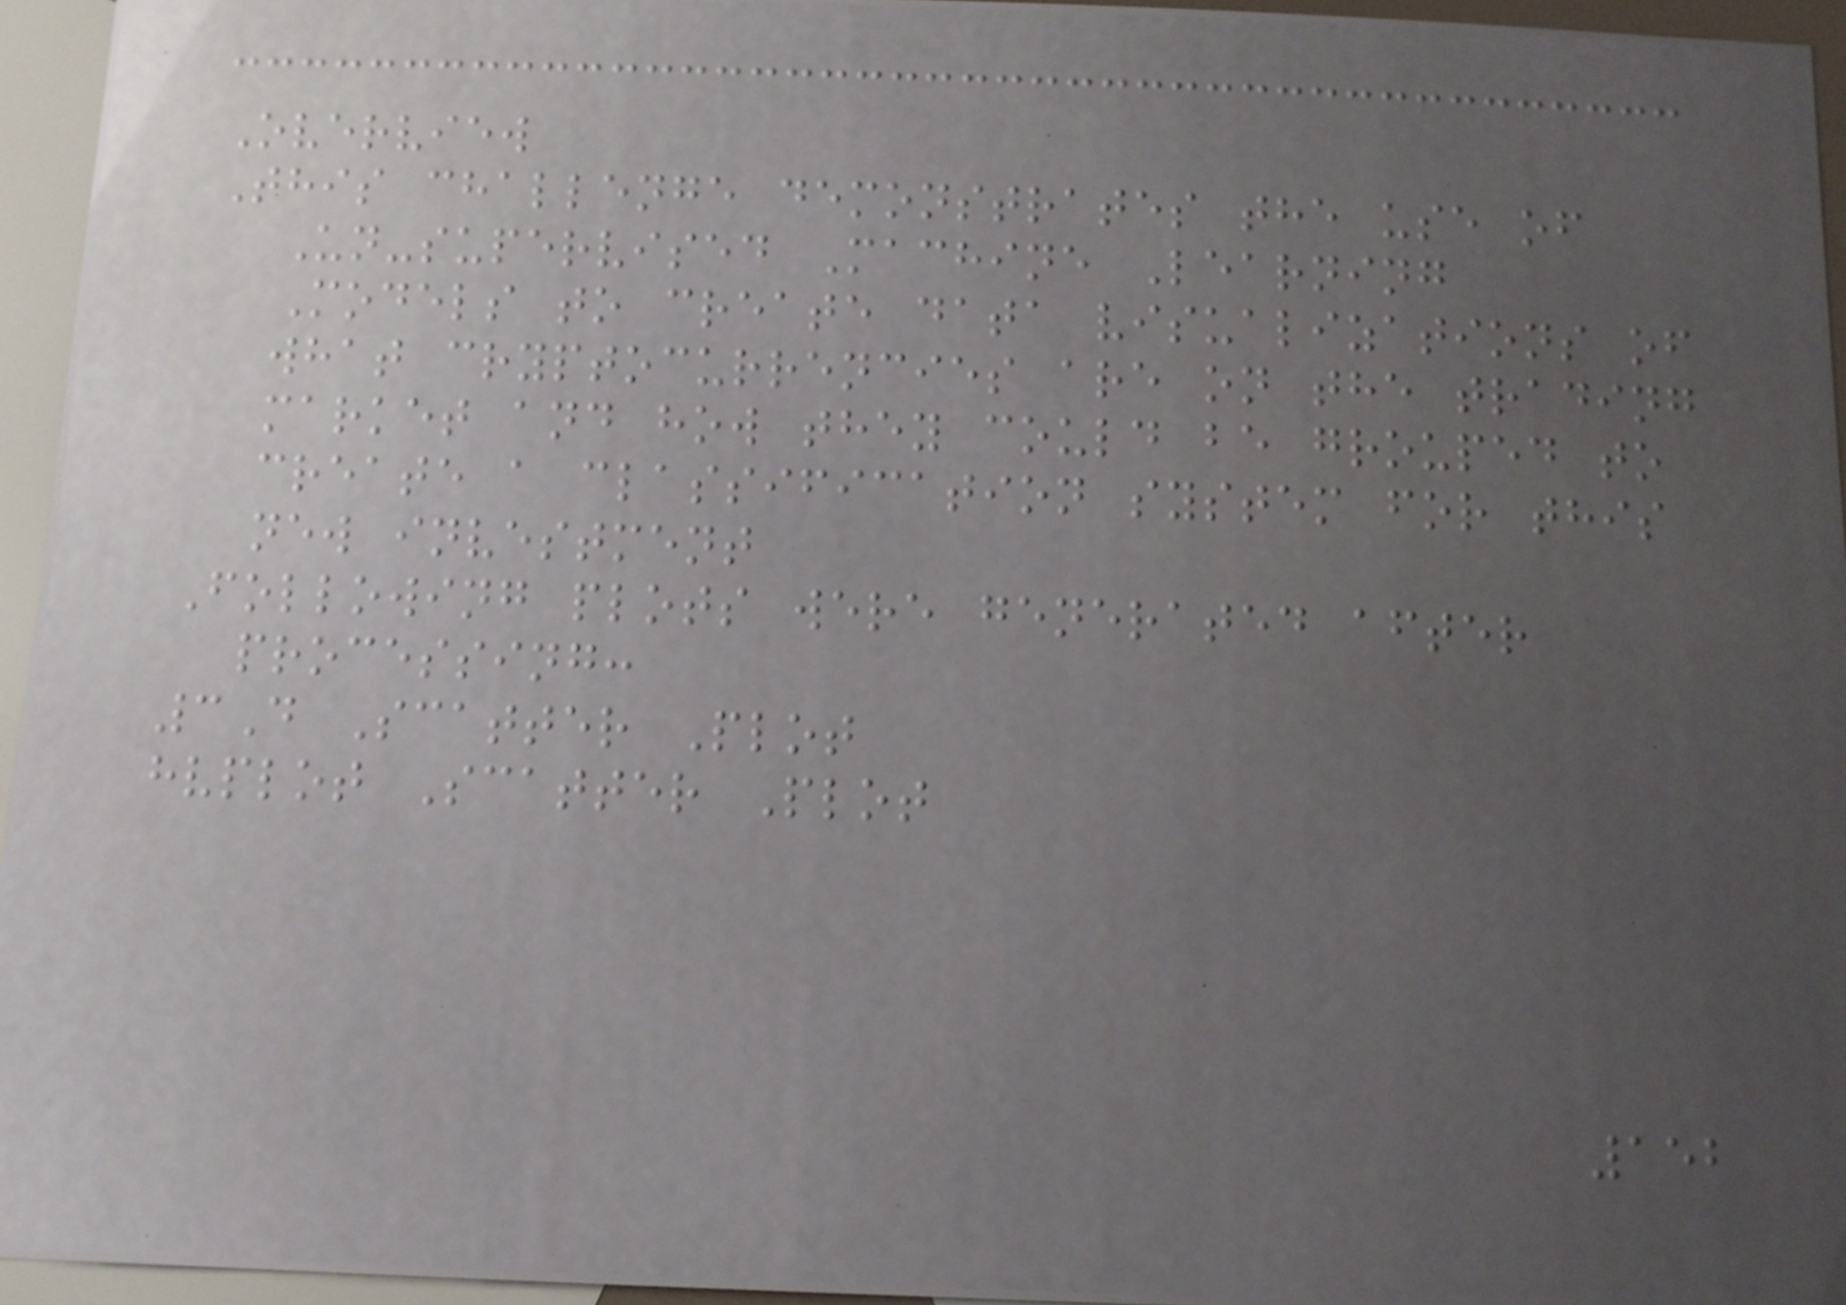Overview
This challenge demonstrates the use of
Un-supervised Machine Learning
Models to create data visualizations of
what cryptocurrencies are on the trading
market and how they could be grouped to
create a classification system for this
new investment
Following plots were generated after
processing:
3D Scatter Plot
hvplot Scatter Plot
152
